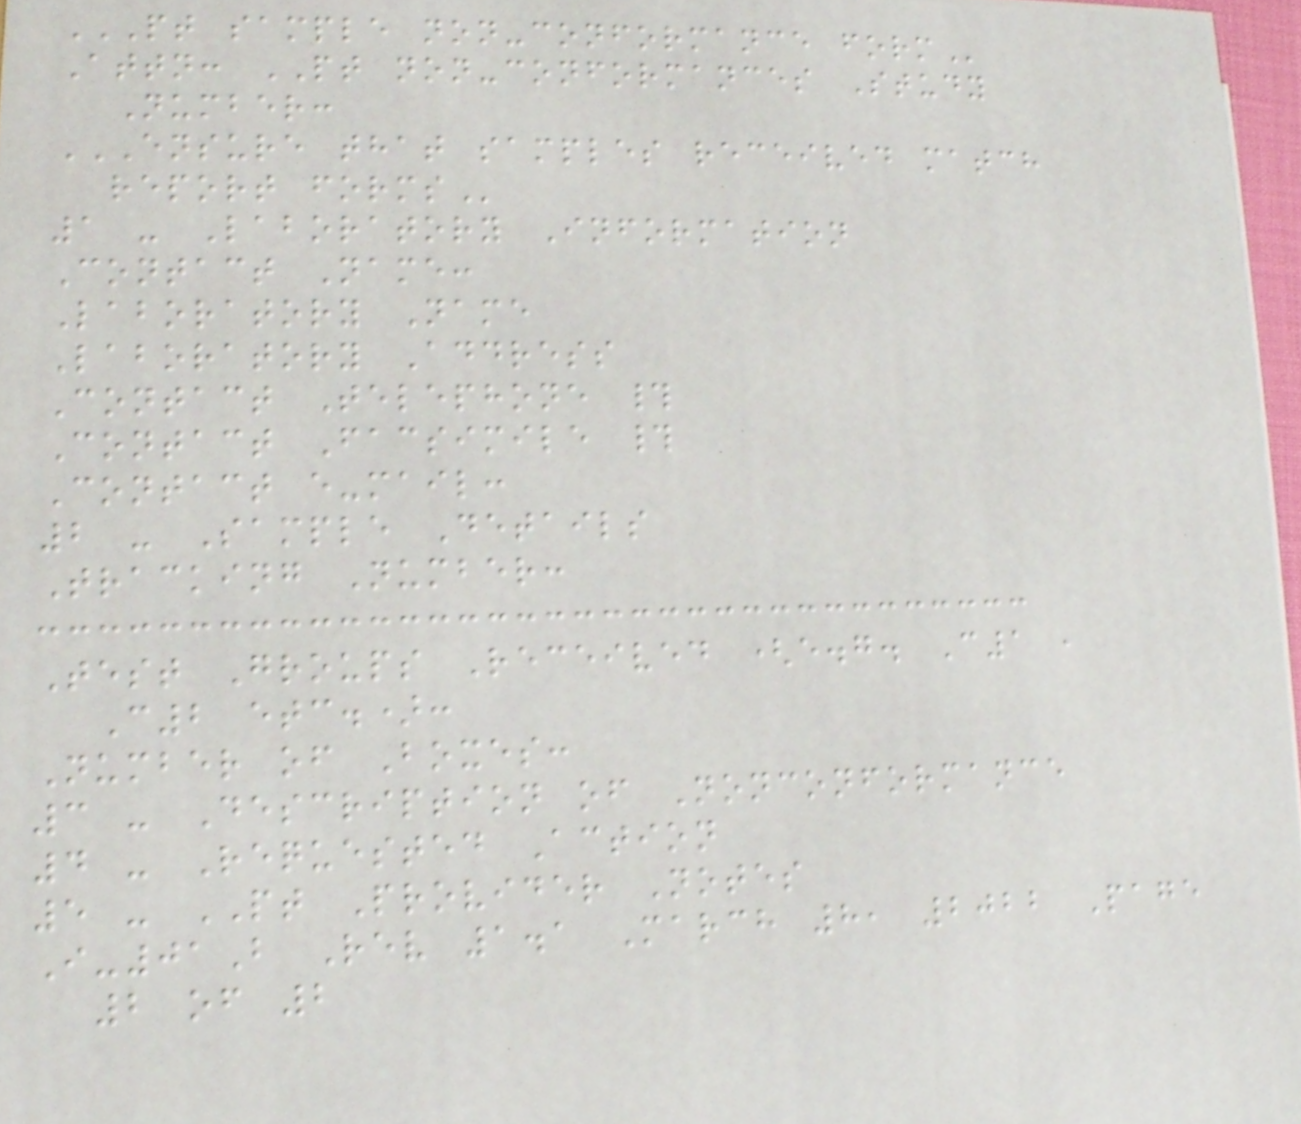PT SAMPLE NON-CONFORMANCE FORM
Attn: PT non-conformances Study
Number:
ENSURE THAT SAMPLES RECEIVED MATCH
REPORT FORMS
1 - Laboratory Information
Contact Name:
Laboratory Name
Laboratory Address
Contact Telephone #
Contact Facsimile #
Contact e-mail:
2 - Sample Details
Tracking Number:
Test Groups Received (e.g. C1 ,
C2 etc.):
Number of Boxes:
3 - Description of Nonconformance
4 - Requested Action
5 - PT Provider Notes
I-01B Rev 1.1 March 8, 2022 Page
2 of 2
